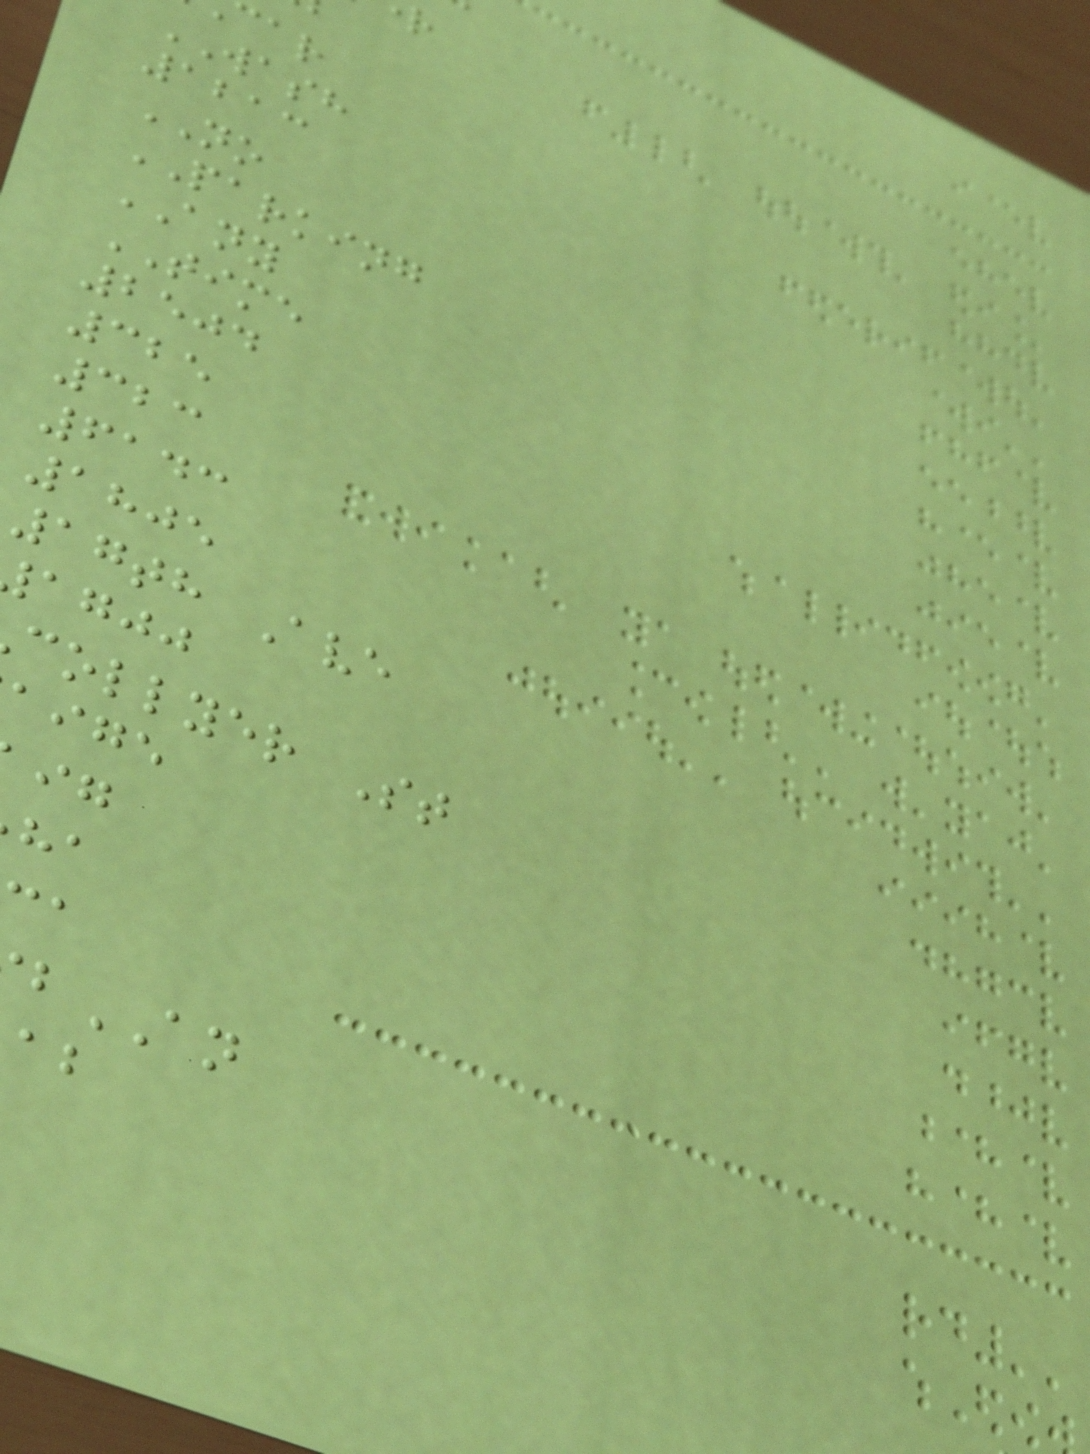WASH
1213
NO
PARKING
ANY
TIME
2504
325
323
6143
1805
17th Ave
agjj
collyer St
aige
AN
